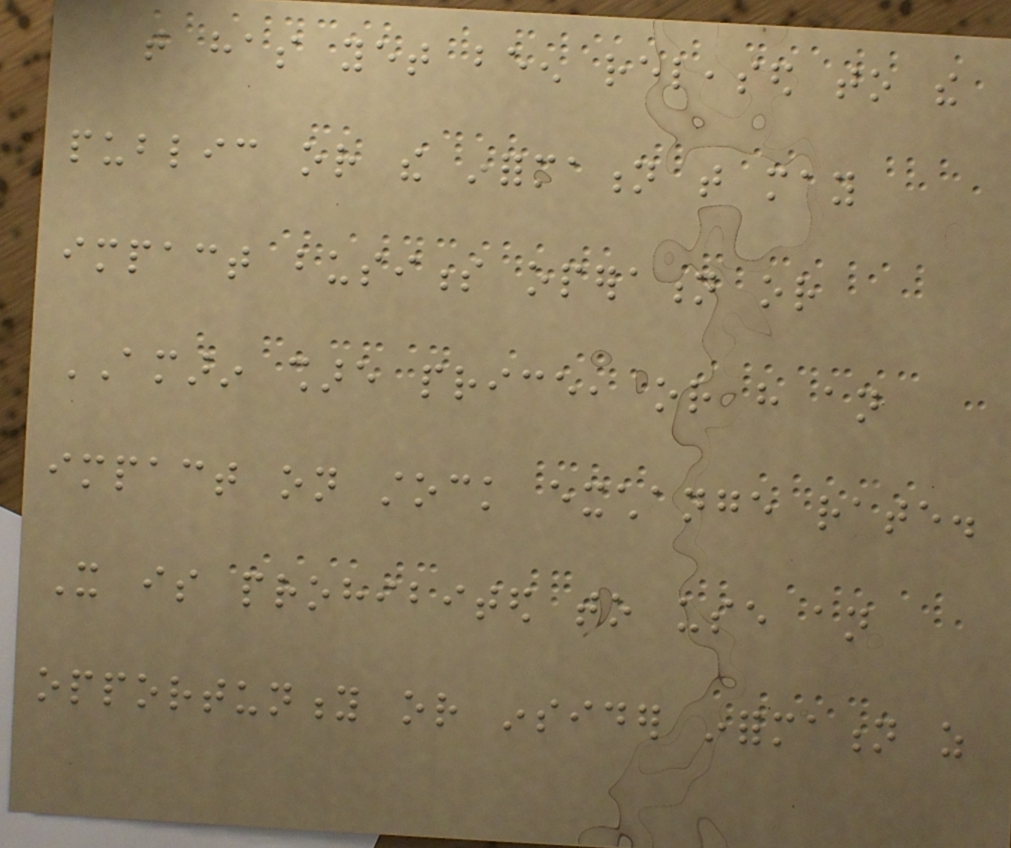that has yet been released to the
public or the information that may
impact business operation or
AMARIN share price, or have an
impact on stock exchange rate.
It is prohibited to use an
opportunity or insider information as
